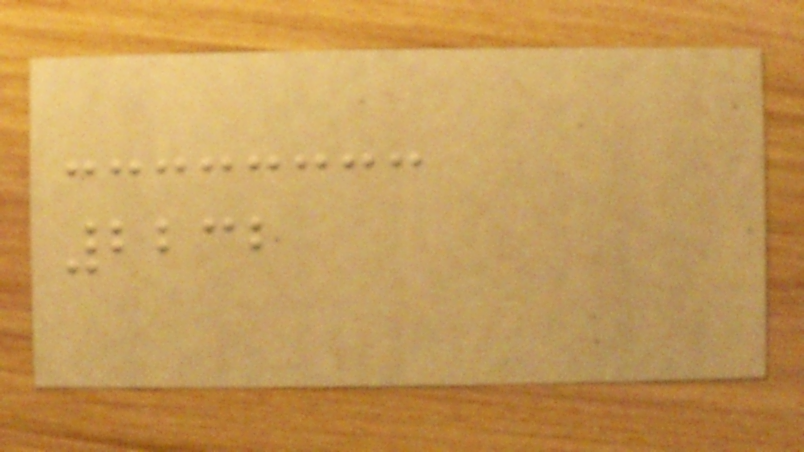2232
